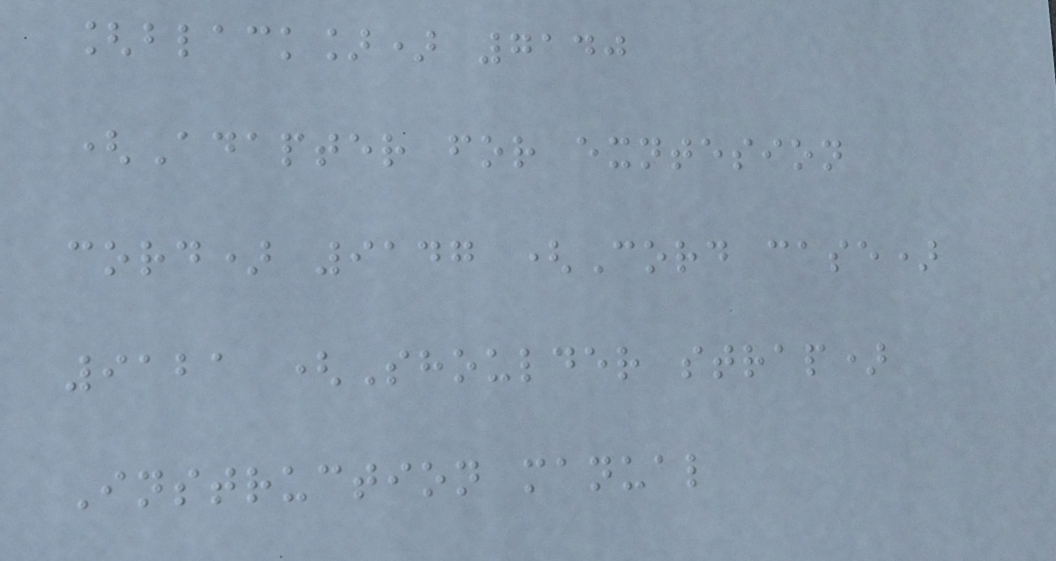[black]) 7140
(Adapter for exntesion
cord) 9147 (Cord case)
9121 (Shoulder strap)
Instruction manual
